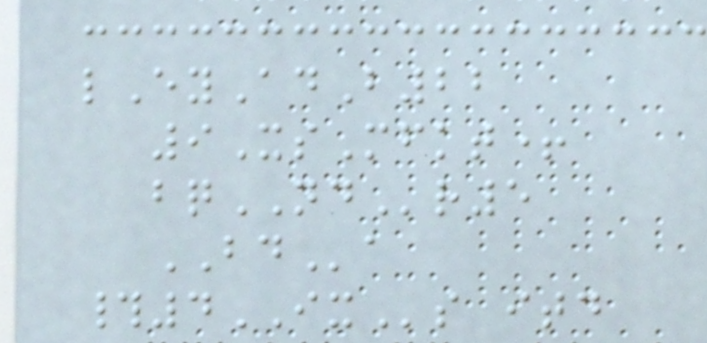lEyAdB22
9XsMfkt+
bqNDr5
BDa
#4IXs itd
